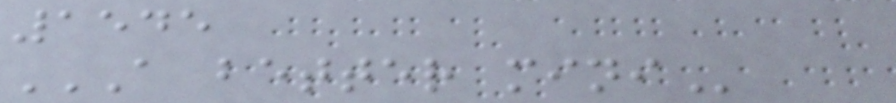1545
A BETTER MINI
